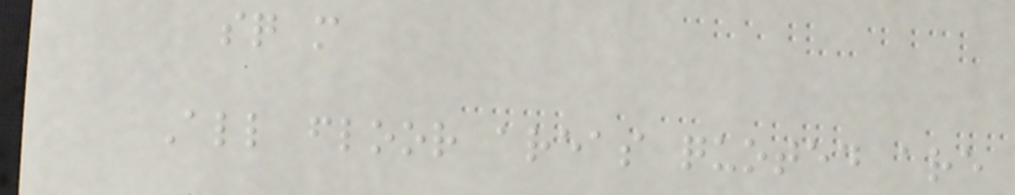sq m
All floor areas quoted are
